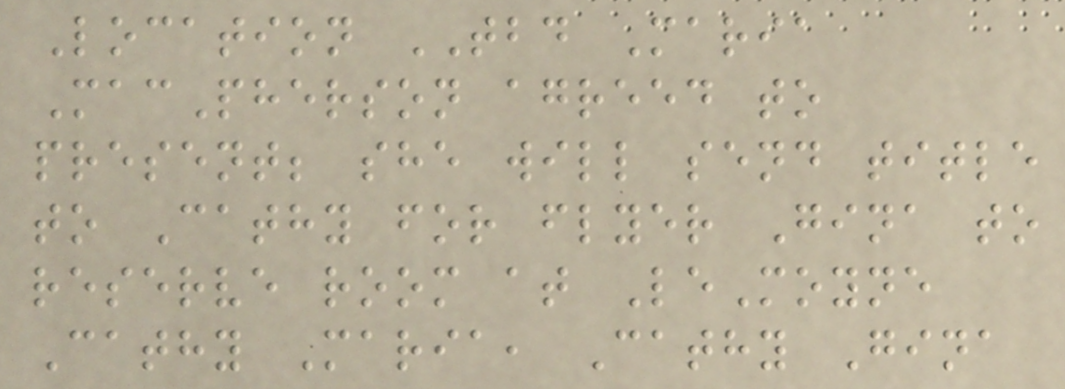Location TBD Maria
MacPherson agreed to
present; she will send title
to Cathy for flyer Gina to
reserve room at LeMoyne
Cathy Maria, Cathy Gina
